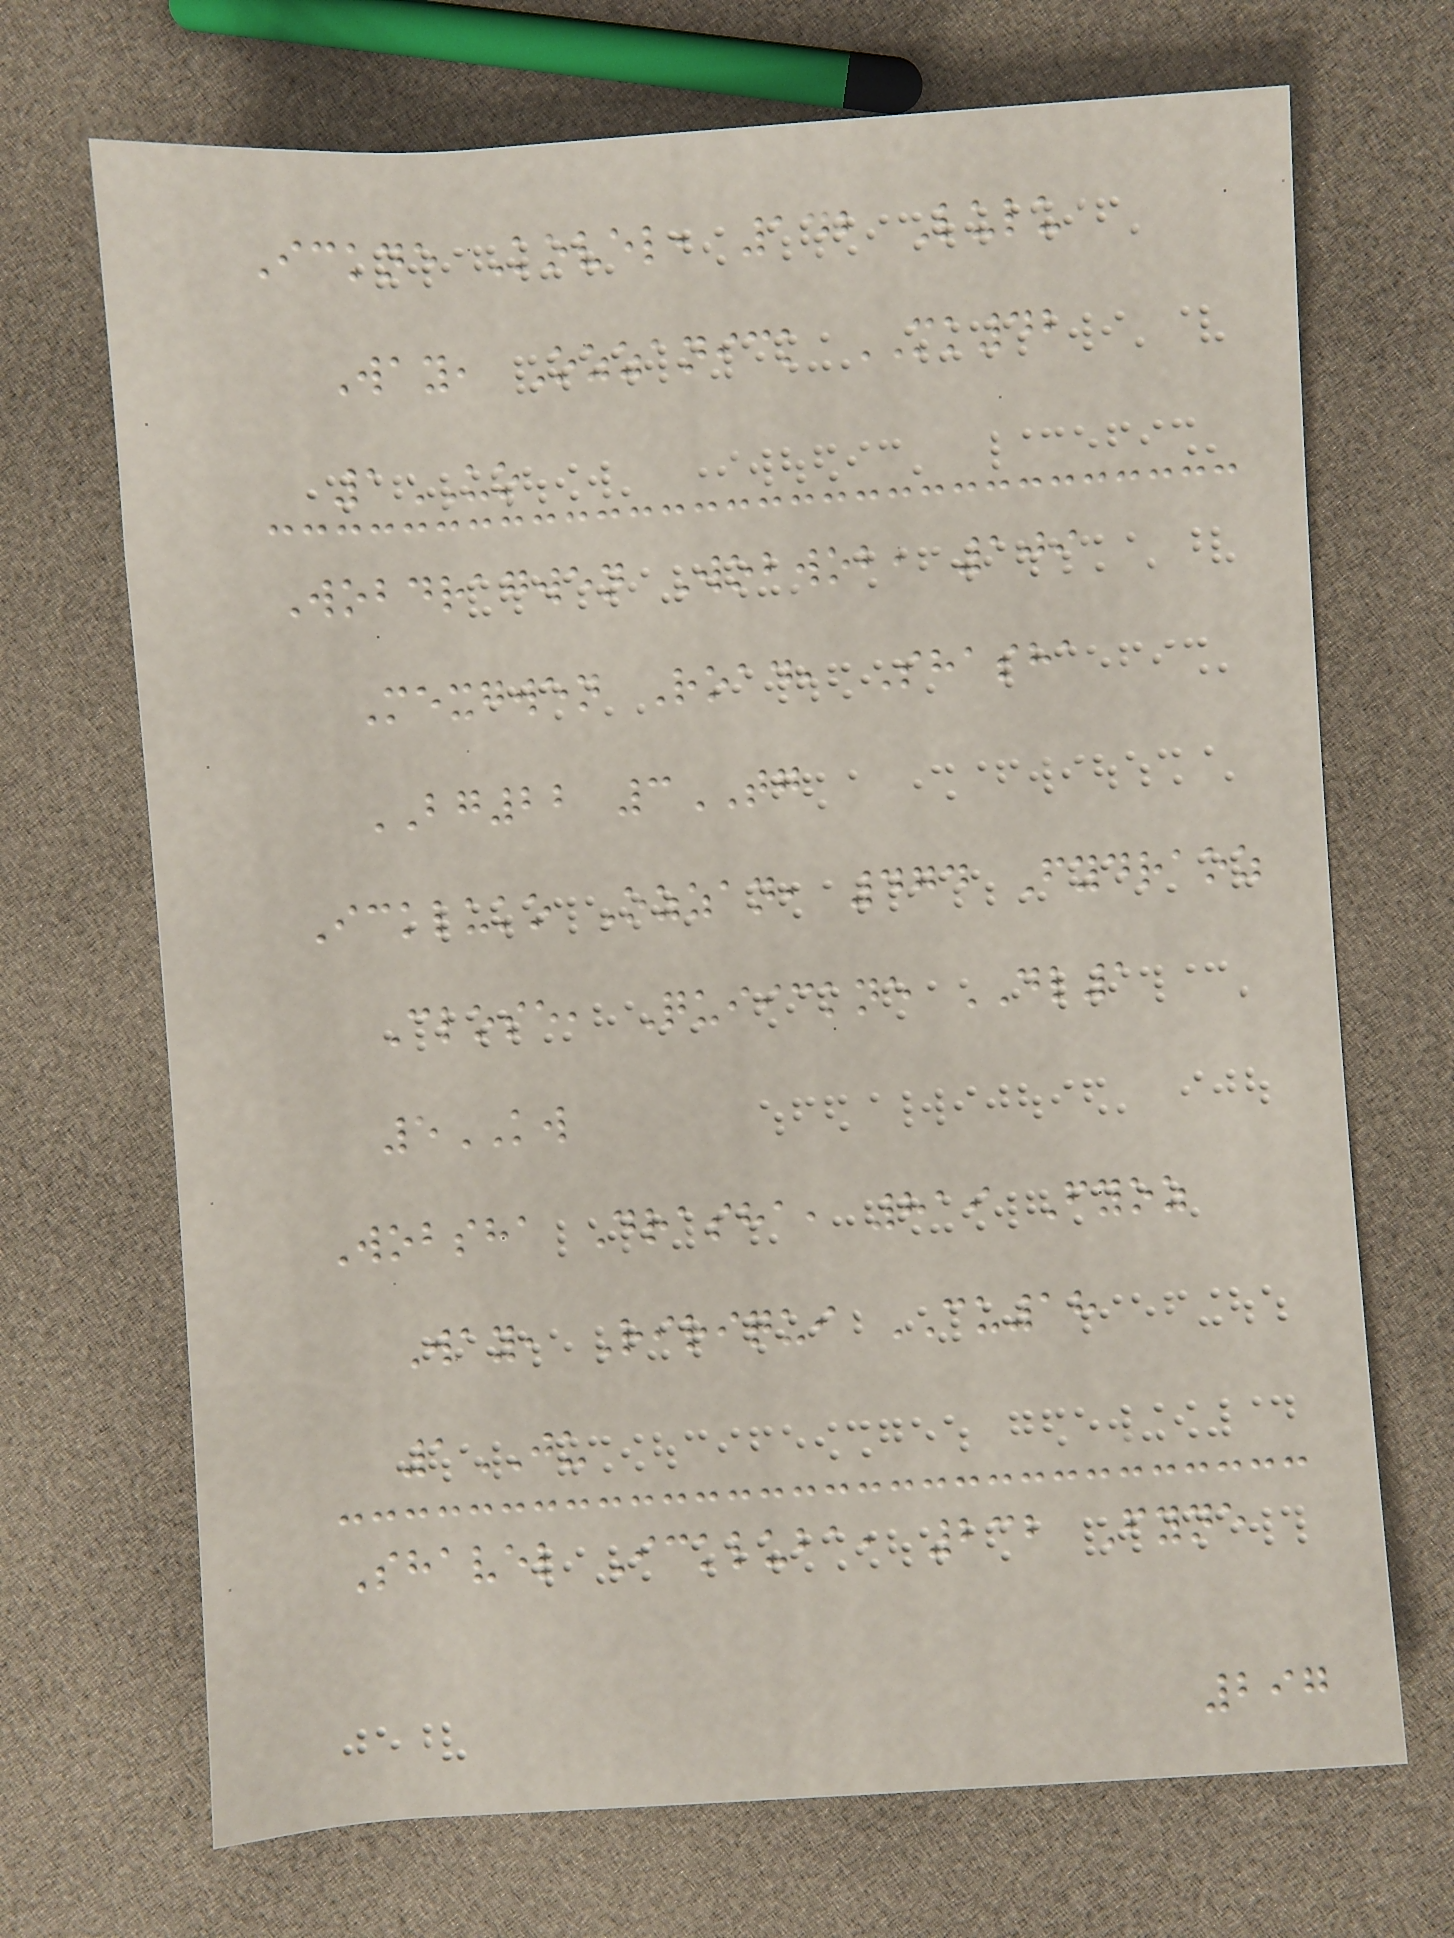Ickne Kovel, 142 Lulu
Way, Ozzanick MK42
1UO
Wobdragwen Wobwob, 109
Mexgwen Road, Shasha
BG22 3TG
Ickluko Ozzan, 474 Fydraoz
Close, Quiickne DL1
5KW
Wobsha Drasha, 819 Fyoz
Way, Ririqui CU18
1JU
Shavel Ickluba, 232 Fyne
297
